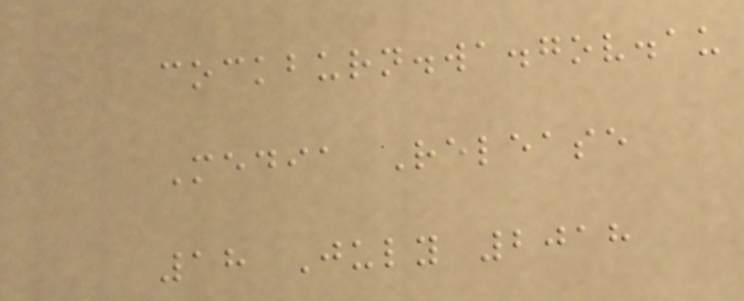cockburn.wa.gov.au
Media Release
18 July 2018
